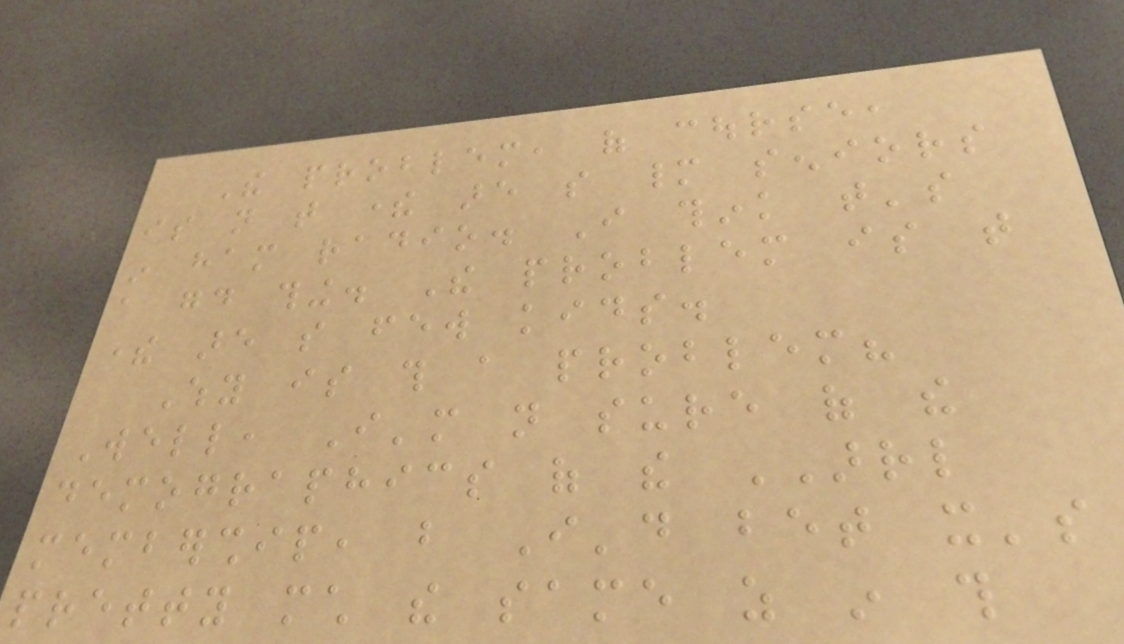The problem, of course,
is not that there are so many seniors
in ham radio. I think that's
a good thing. The problem is that
there are so few kids.
Why is this a problem?
Well, I'm not sure of the
demographics of the ARRL
membership, but I'd bet it's
pretty much the same as in this
